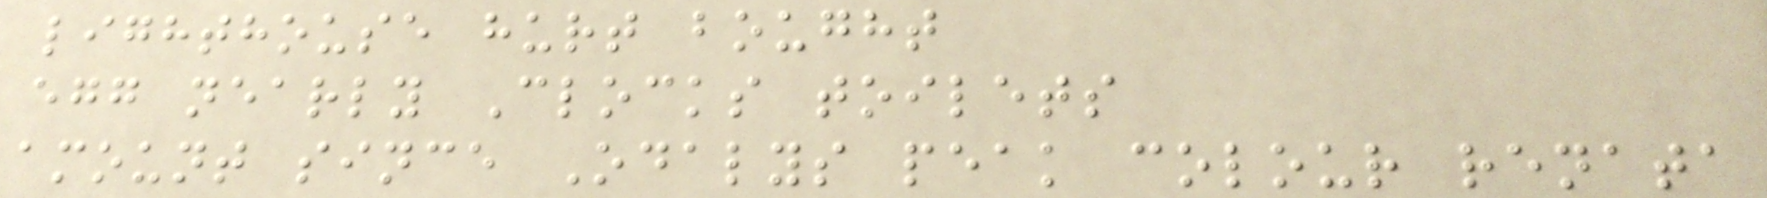lighthouse hurt bought
egg nearly Clocks toilets
amount since Odalys peak colour renata
